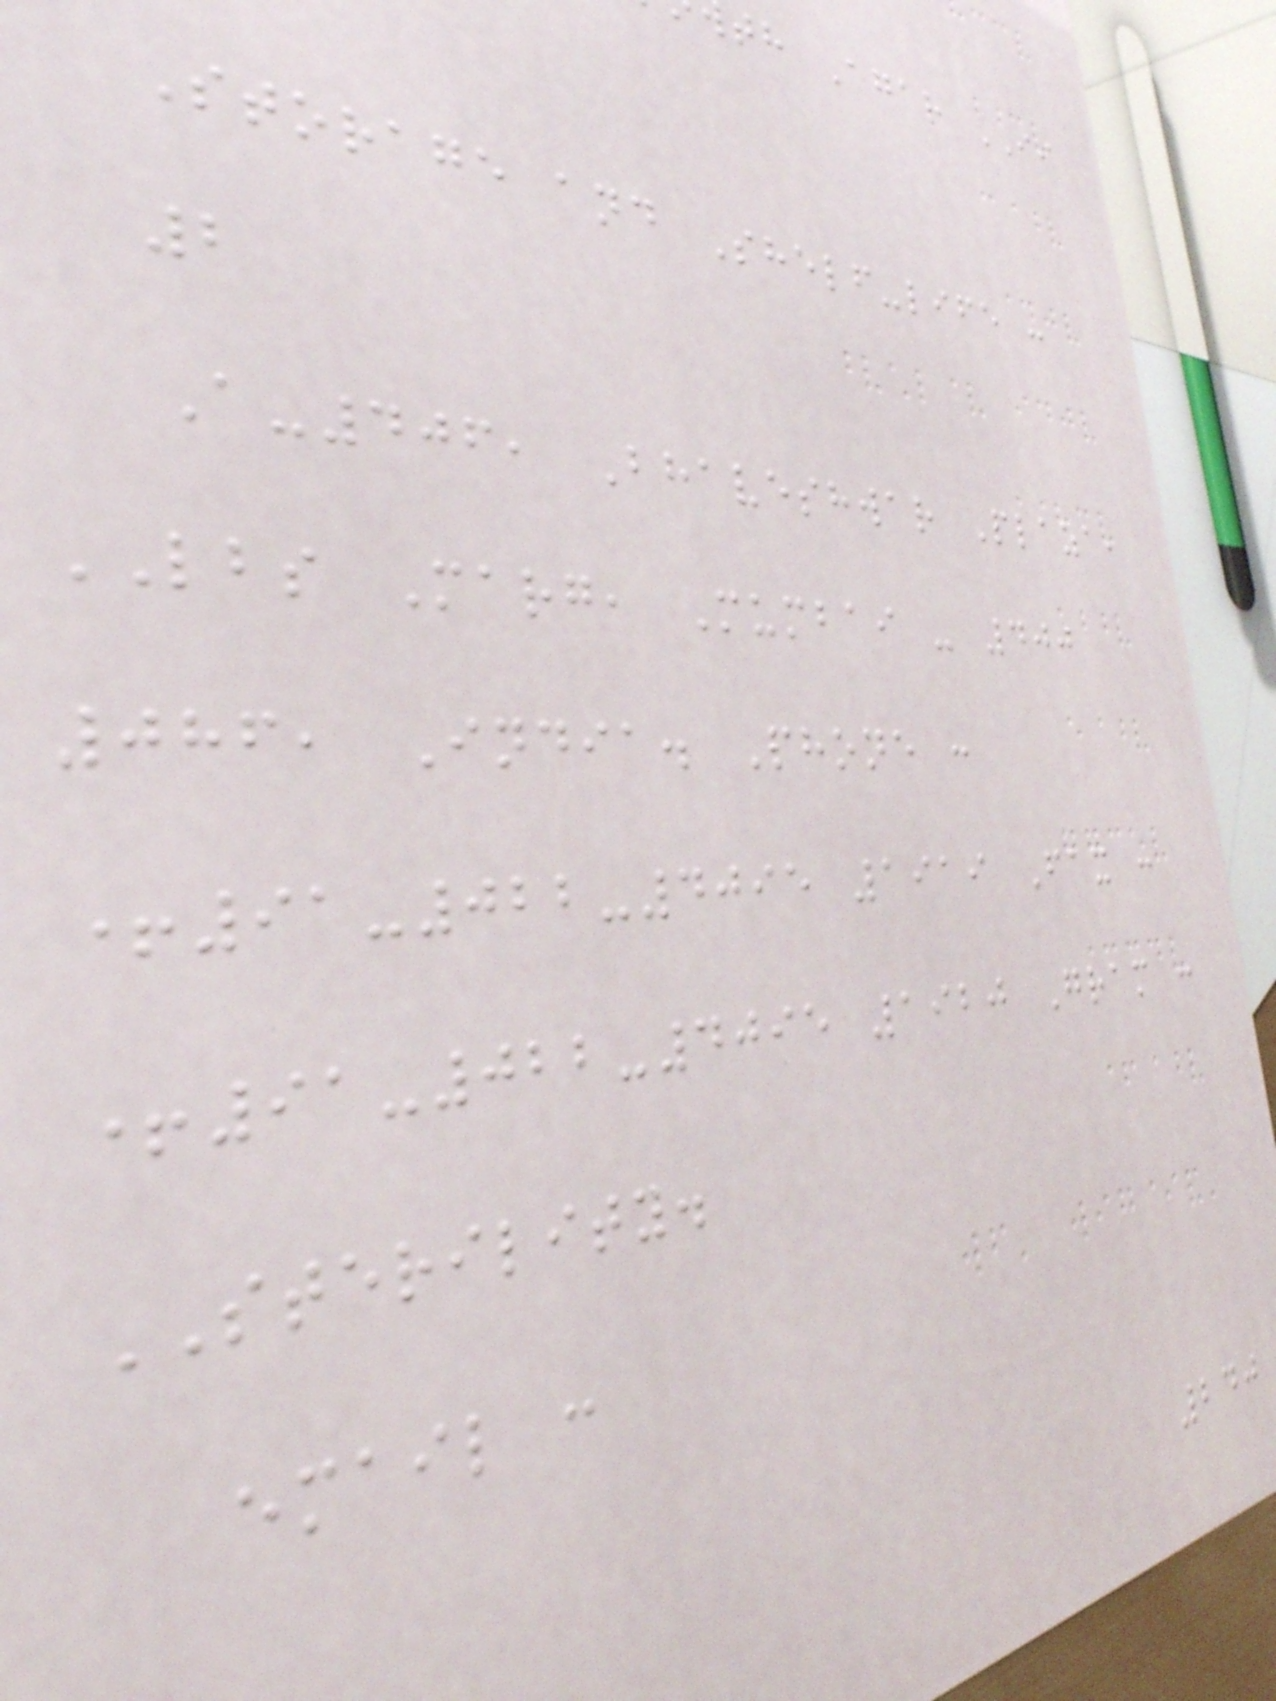th Agar II
Storage and Shelf-life :
2
A-406, Bhaveshwar Plaza,
LBS Marg, Mumbai - 400
086, India. Phone :
+91-022-4095 1919 Fax :
+91-022-4095 1920 Gram :
STERILITY.
email :
240
